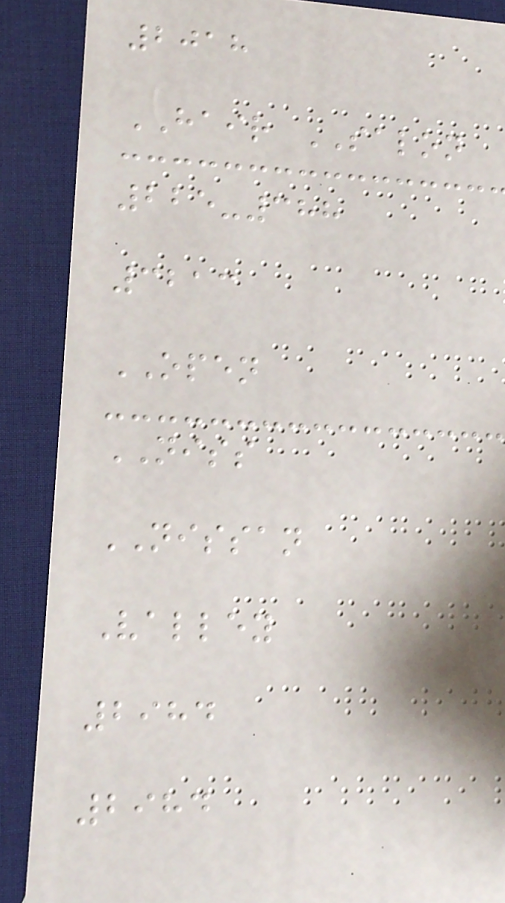2018
HAIR SALON
225-388
3213
OPEN
NISS
NISSAN
Valley
2984
2984
